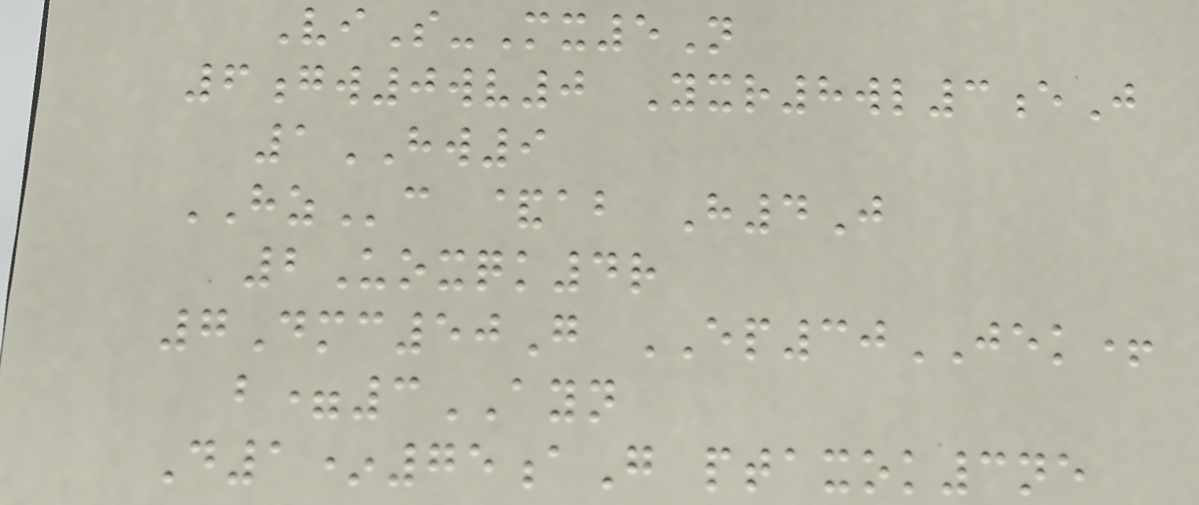ViS-Mx5N
6gw0wv0 Yxr8wl3eJ
1HW9
HZc &ab H4J
2Uoxqk4r
7Dmc50G EP30JEK+
b=3AYN
D1*75aG ptaxok3ne
